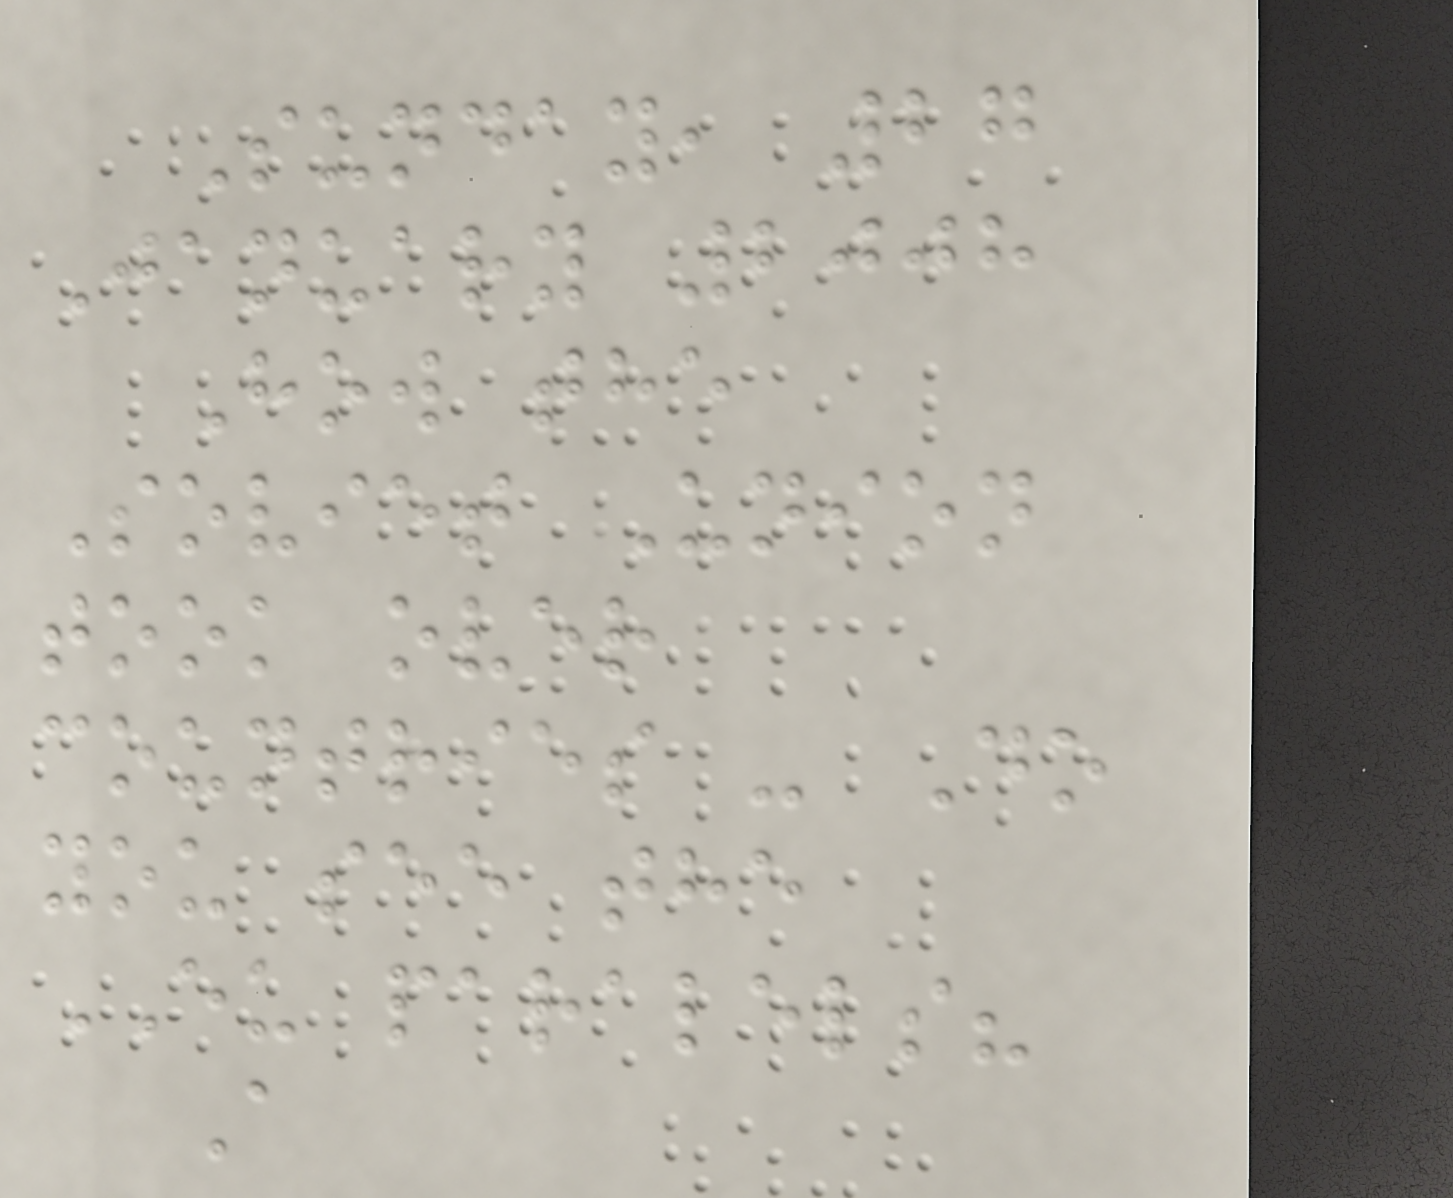Sunday, 27
January 2008
How the
Soviet Union
took over
countries - Do
you see the
EU paralels?
A
